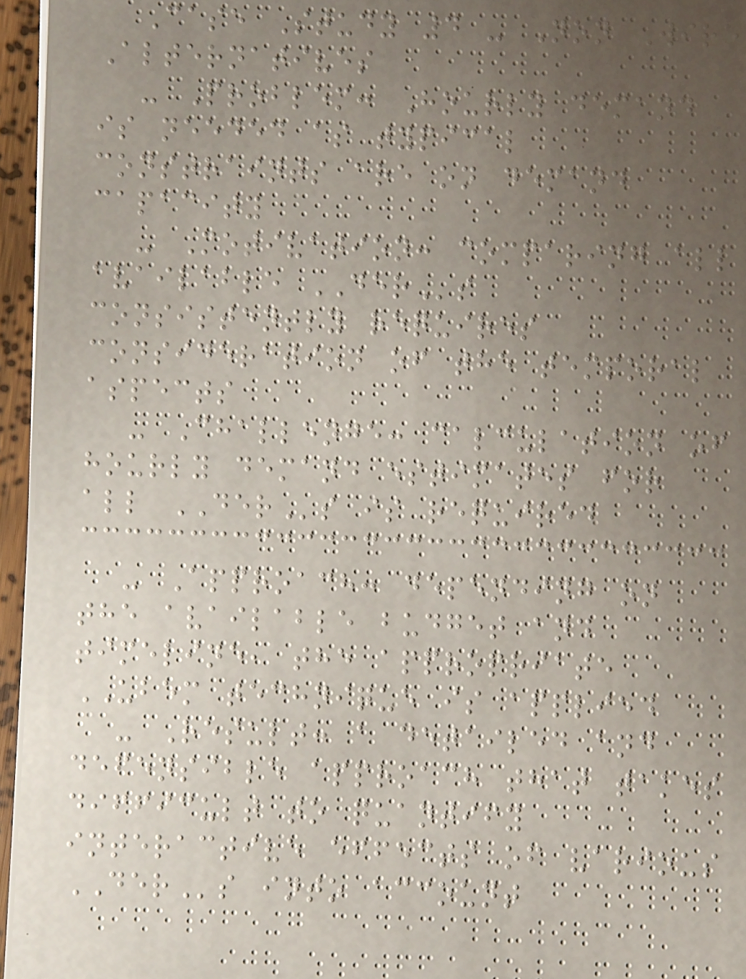Case Study 4 - Non Wire
Alternatives
- Problem: Hourly demand
is needed as typical
constraints are on demand
capacity
- Motivation: comparing all
available DERs
consistently requires
consideration of the temporal
aspects
- Challenge: calculation of
hourly demand estimates for
all DERs is required
- Approach: depending on
the available budget and
timeline, the appropriate
UBEM technique is applied
- Result: a detailed and
defensible approach that takes
difficult to quantify
interactive effects of various
DERs into account
